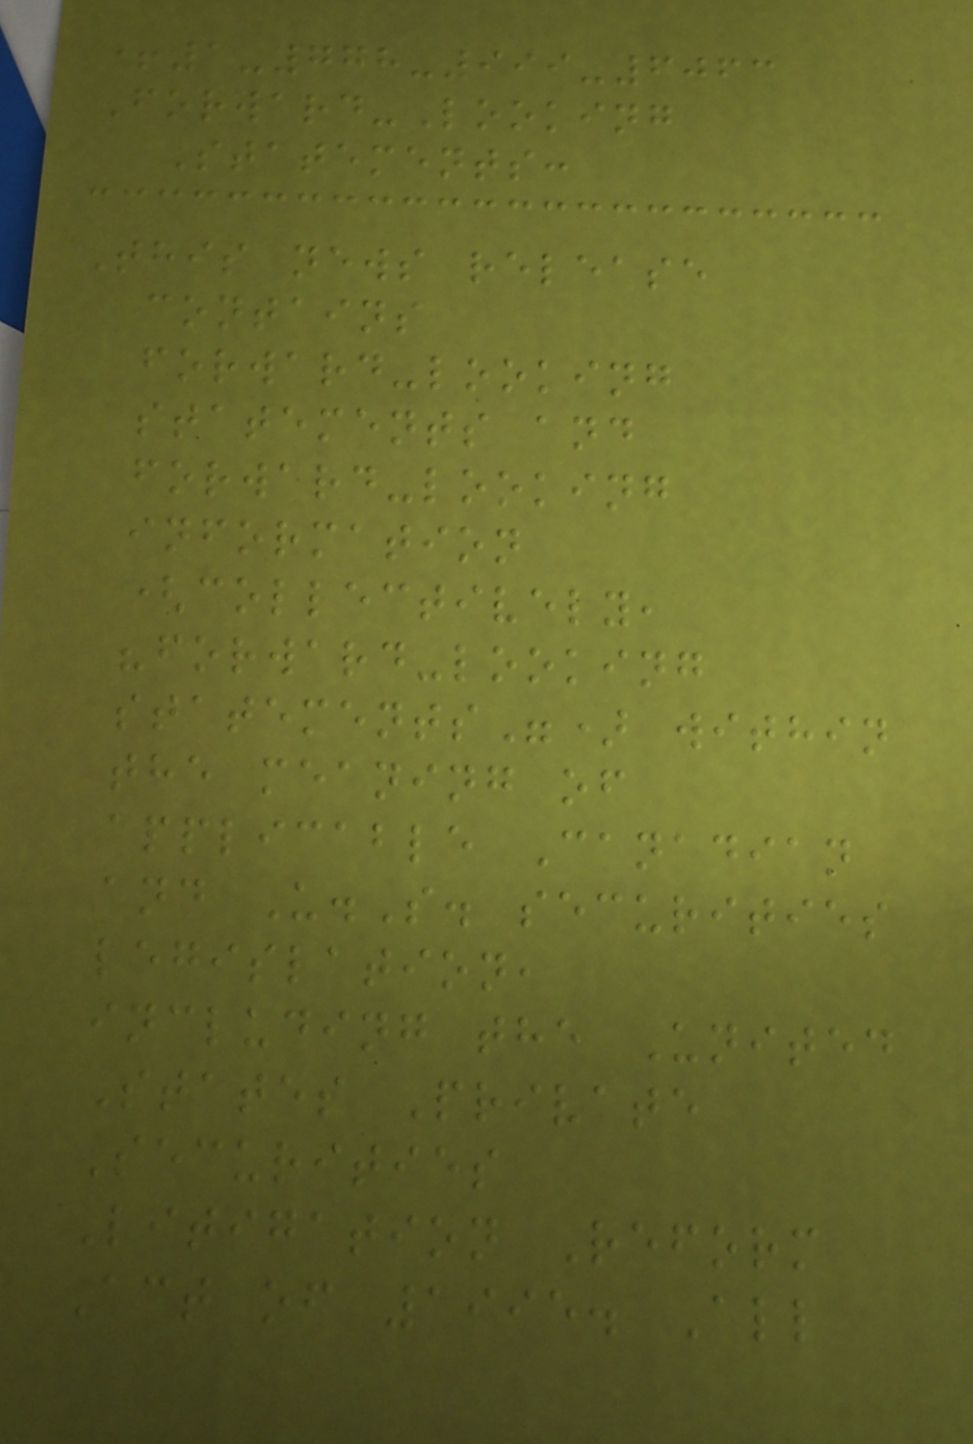+1-778-999-6063
Forward-Looking
Statements:
This news release
contains
forward-looking
statements and
forward-looking
information
(collectively,
"forward-looking
statements") within
the meaning of
applicable Canadian
and U.S. securities
legislation,
including the United
States Private
Securities
Litigation Reform
Act of 1995. All
